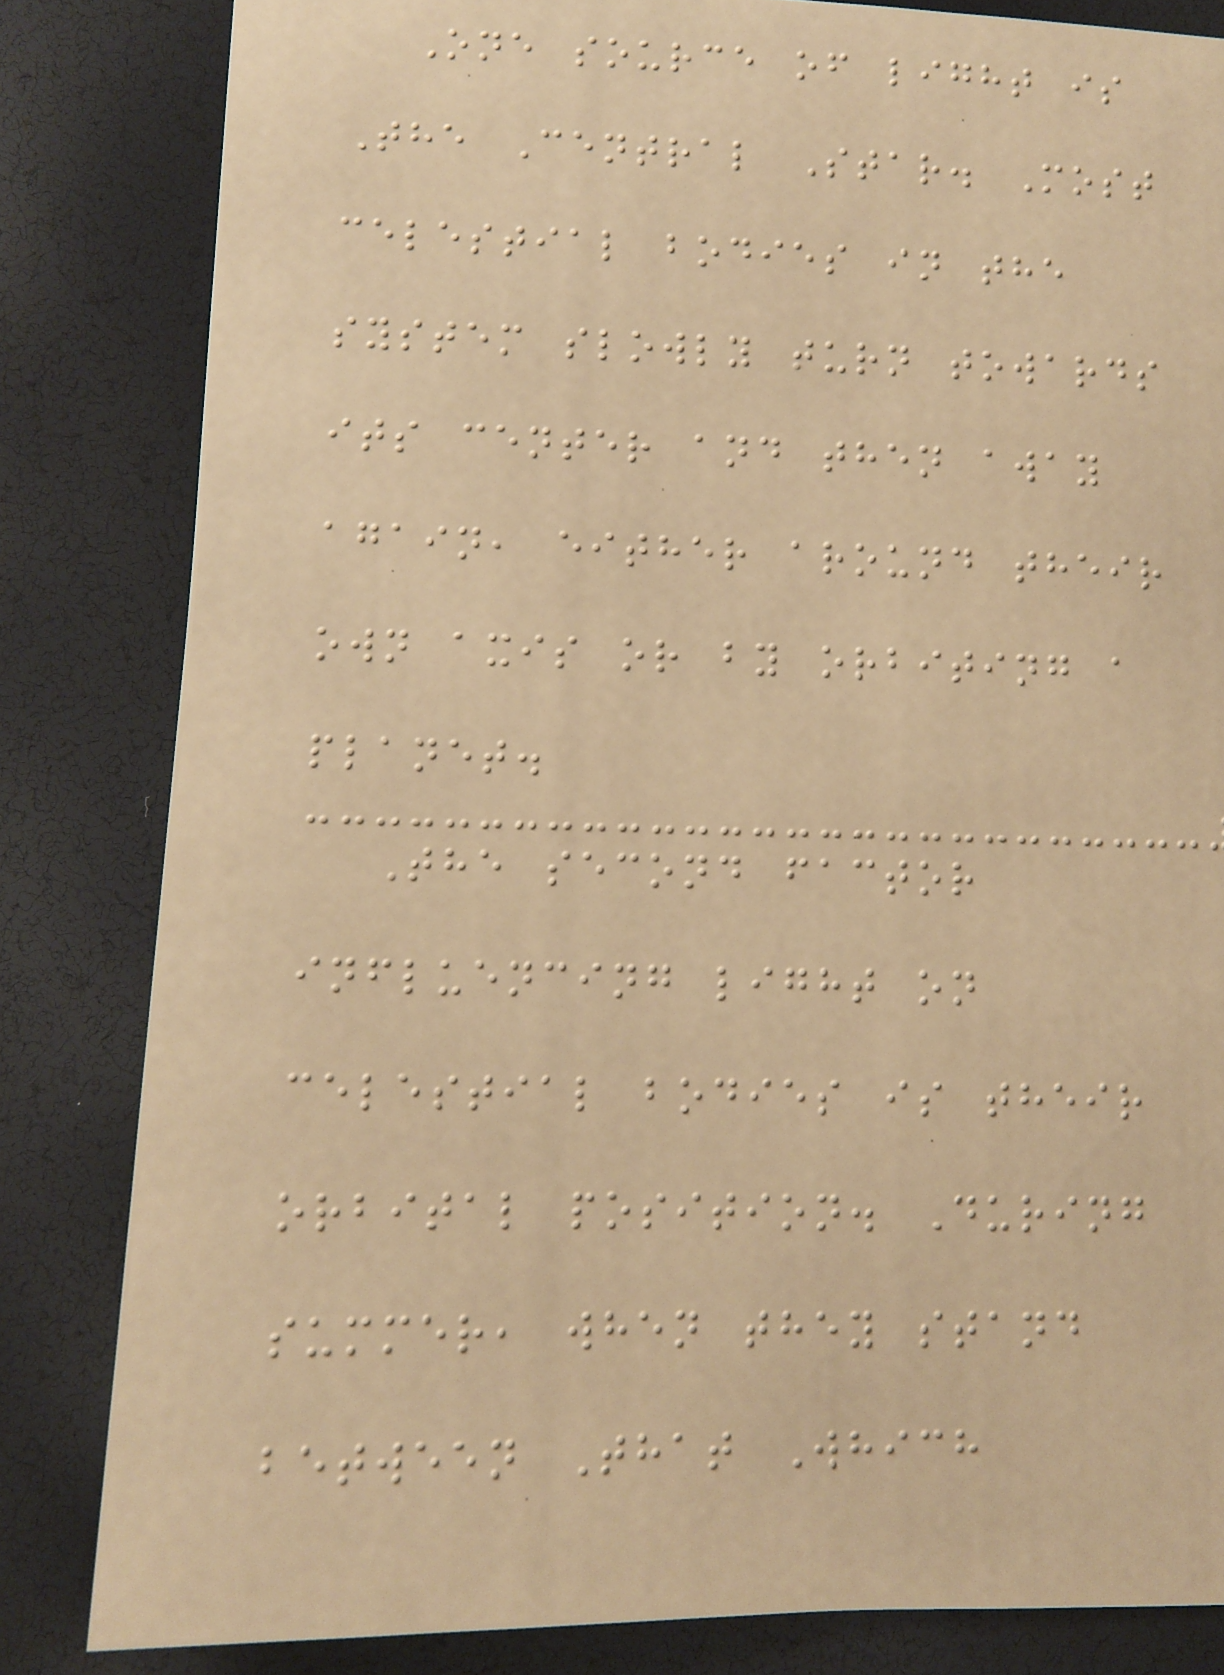One source of light is
The Central Star. Most
celestial bodies in the
system slowly turn towards
its center and then away
again, either around their
own axis or by orbiting a
planet.
The second factor
influencing light on
celestial bodies is their
orbital position. During
summer, when they stand
between That Which
